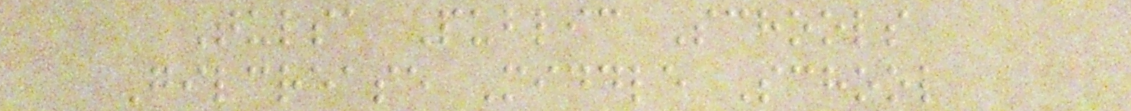Tulsa Public Schools
Gilcrease Middle School
